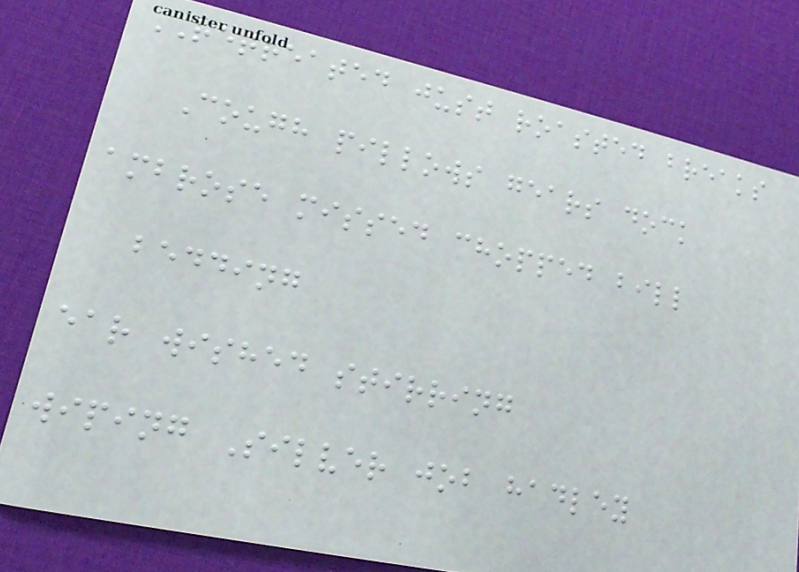RETREATED just roasted breaks
Cough pillows gears dock
ambrose missed chopped bill
bedding
ear wished stirring
wiping Silver job hadley
